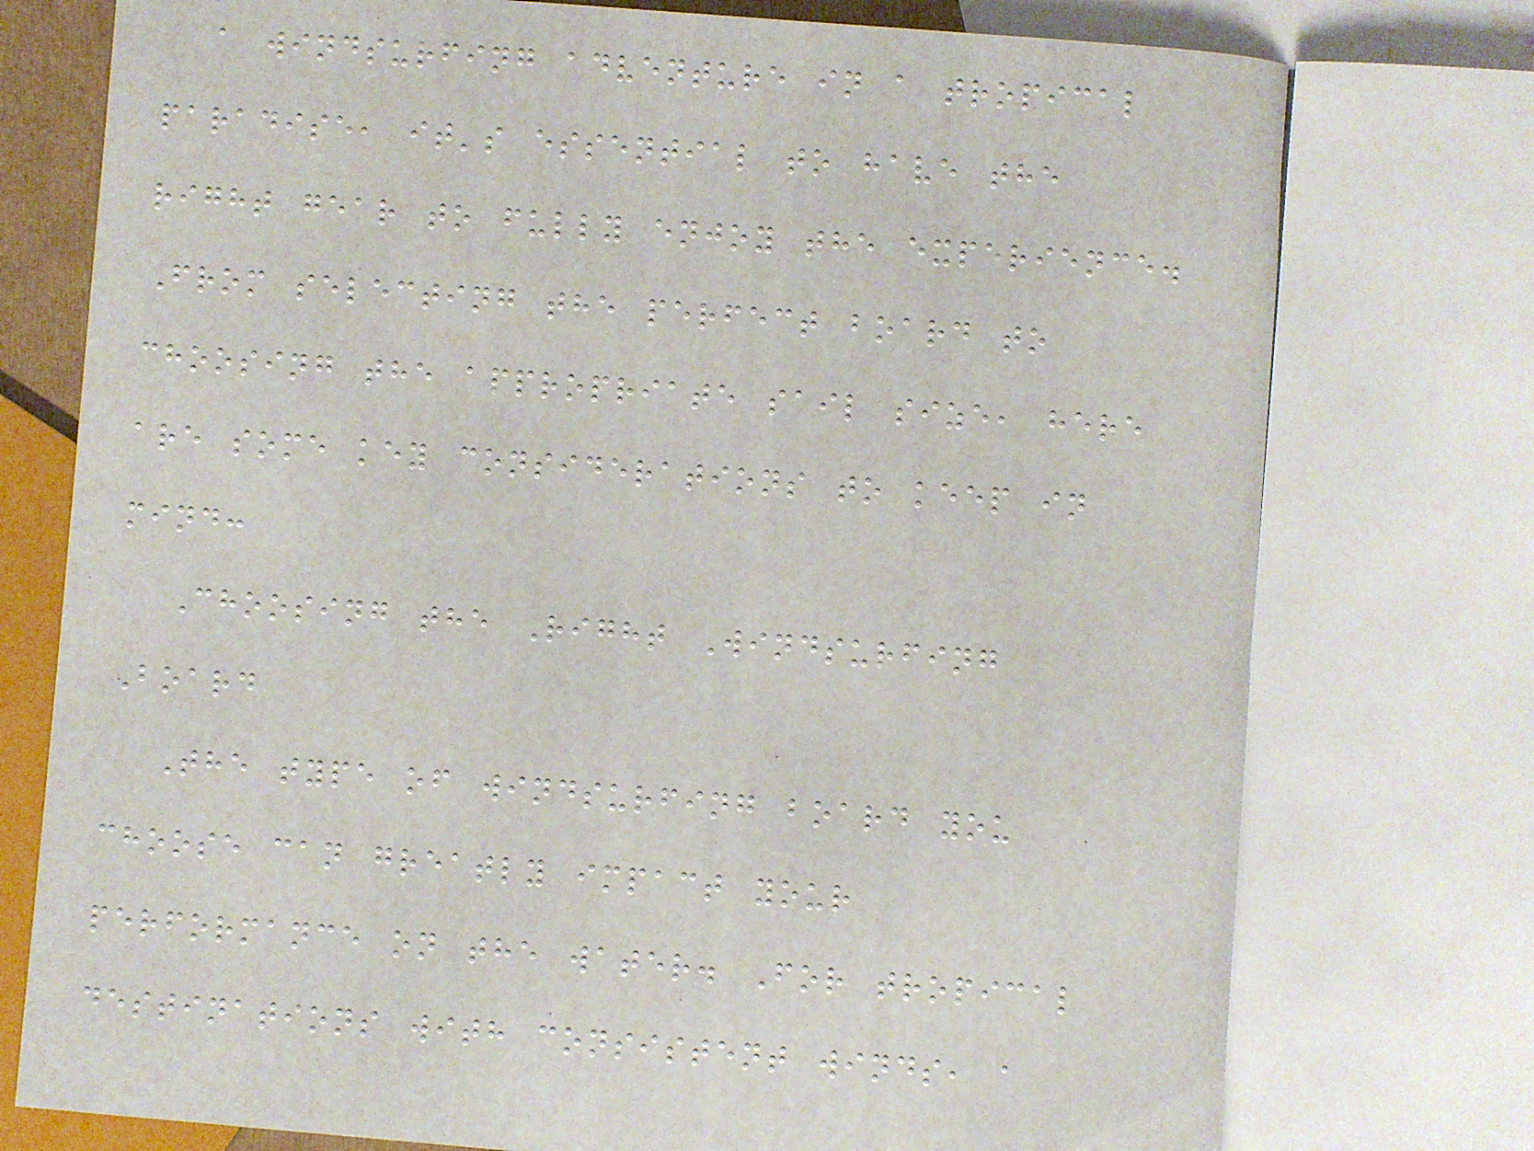a windsurfing adventure in a tropical
paradise, it's essential to have the
right gear to fully enjoy the experience.
From selecting the perfect board to
choosing the appropriate sail size, here
are some key considerations to keep in
mind:
Choosing the Right Windsurfing
Board
The type of windsurfing board you
choose can greatly impact your
performance on the water. For tropical
destinations with consistent winds, a
